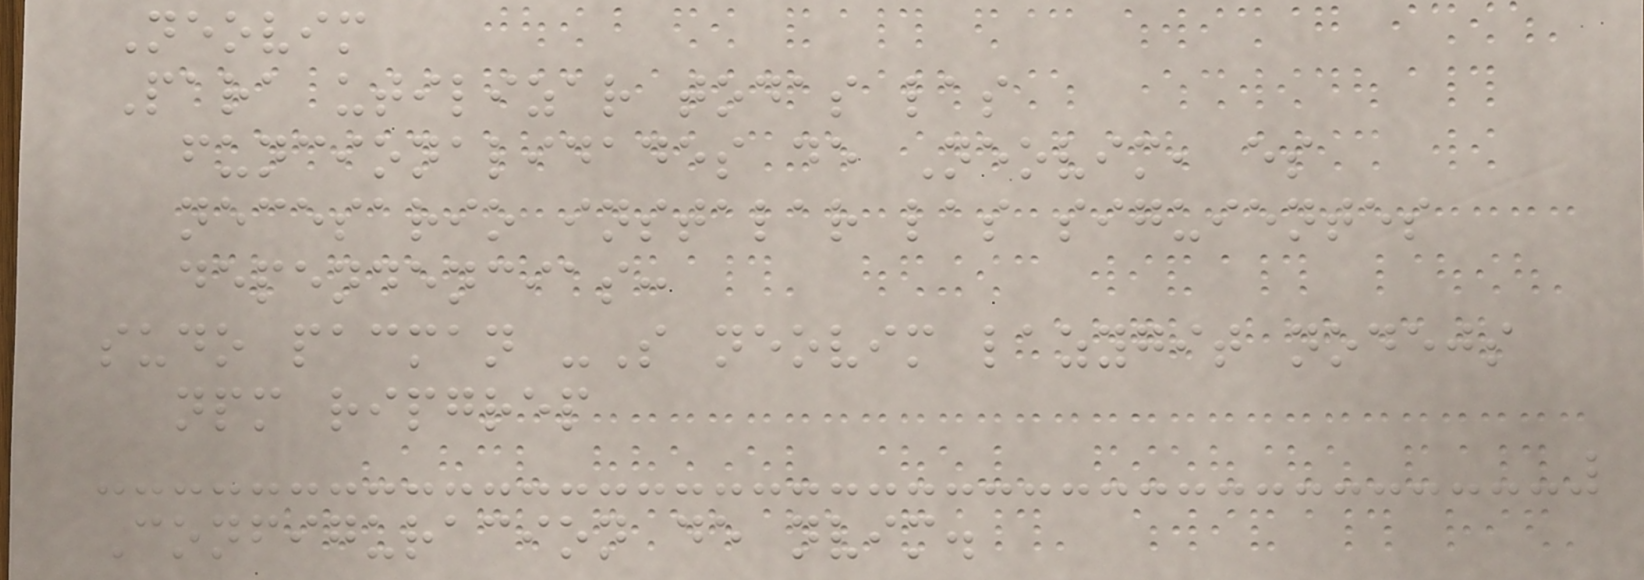Neovim
Para utilizar todas las
funcionalidades de Neovim, es
necesario instalar las siguientes
dependencias:
sudo pacman -S neovim lazygit nodejs
npm ripgrep
Configuracion de nvim.
